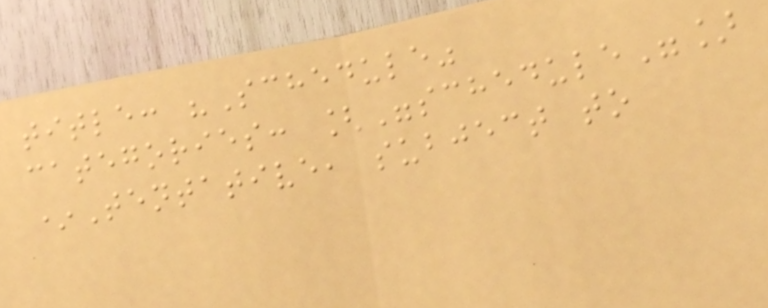title: "Schedule"
categories: ["schedule"]
*Tentative, subject to
